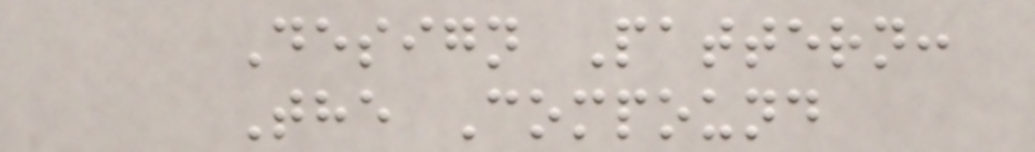Design Pattern:
The Compound
